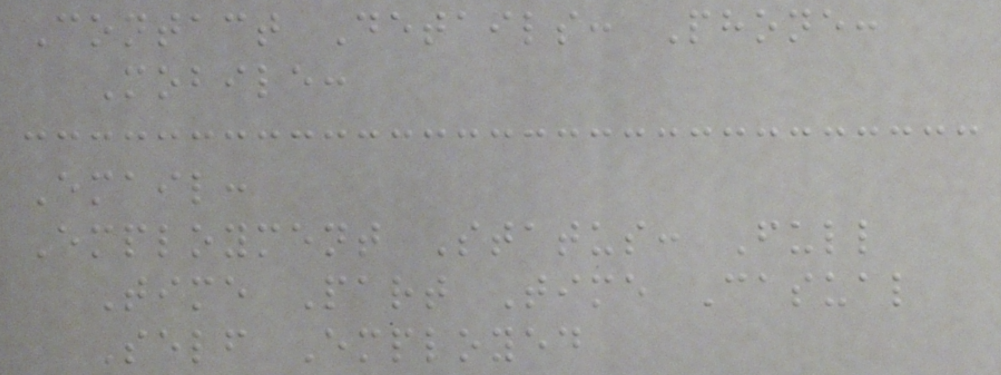Contact Details: Phone:
Mobile:
Email:
Employment Status: Full
Time Part Time Casual
Self Employed
